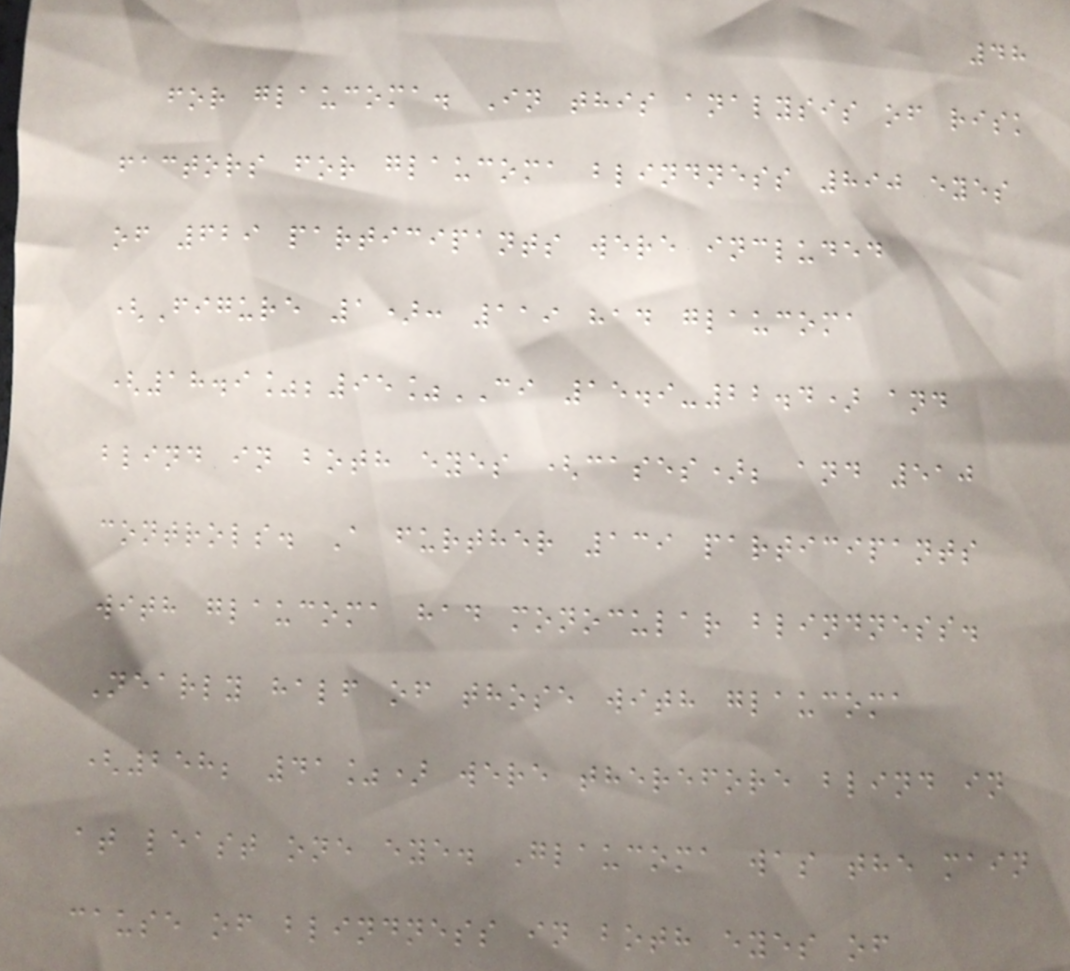48
for glaucoma. In this analysis of risk
factors for glaucoma blindness 890 eyes
of 629 participants were included
(Figure 1): 119 had glaucoma
(18.9%;95%CI 15.9-22.4) and
blind in both eyes (cases); and 510
controls. A further 139 participants
with glaucoma had monocular blindness.
Nearly half of those with glaucoma
(258; 41%) were therefore blind in
at least one eye. Glaucoma was the main
cause of blindness in both eyes of
